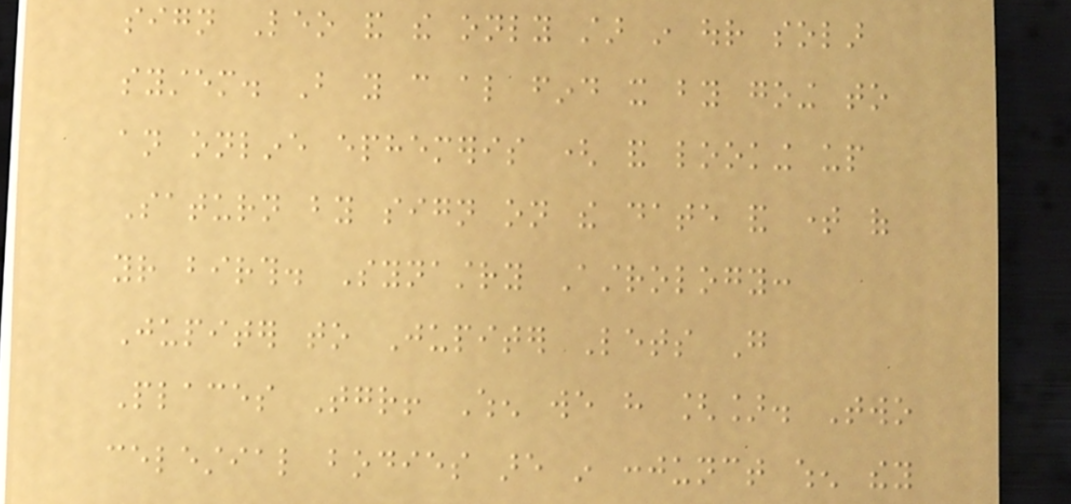sign Leo and the only star in our solar
system. But you can also find it by going to
an online ephemeris ( and looking up
Saturn by sign on the date and time of
your birth. Synastry Astrology:
Jupiter to Jupiter Lets Go
Places Together! When we have []. Two
celestial bodies are in conjunct when they
